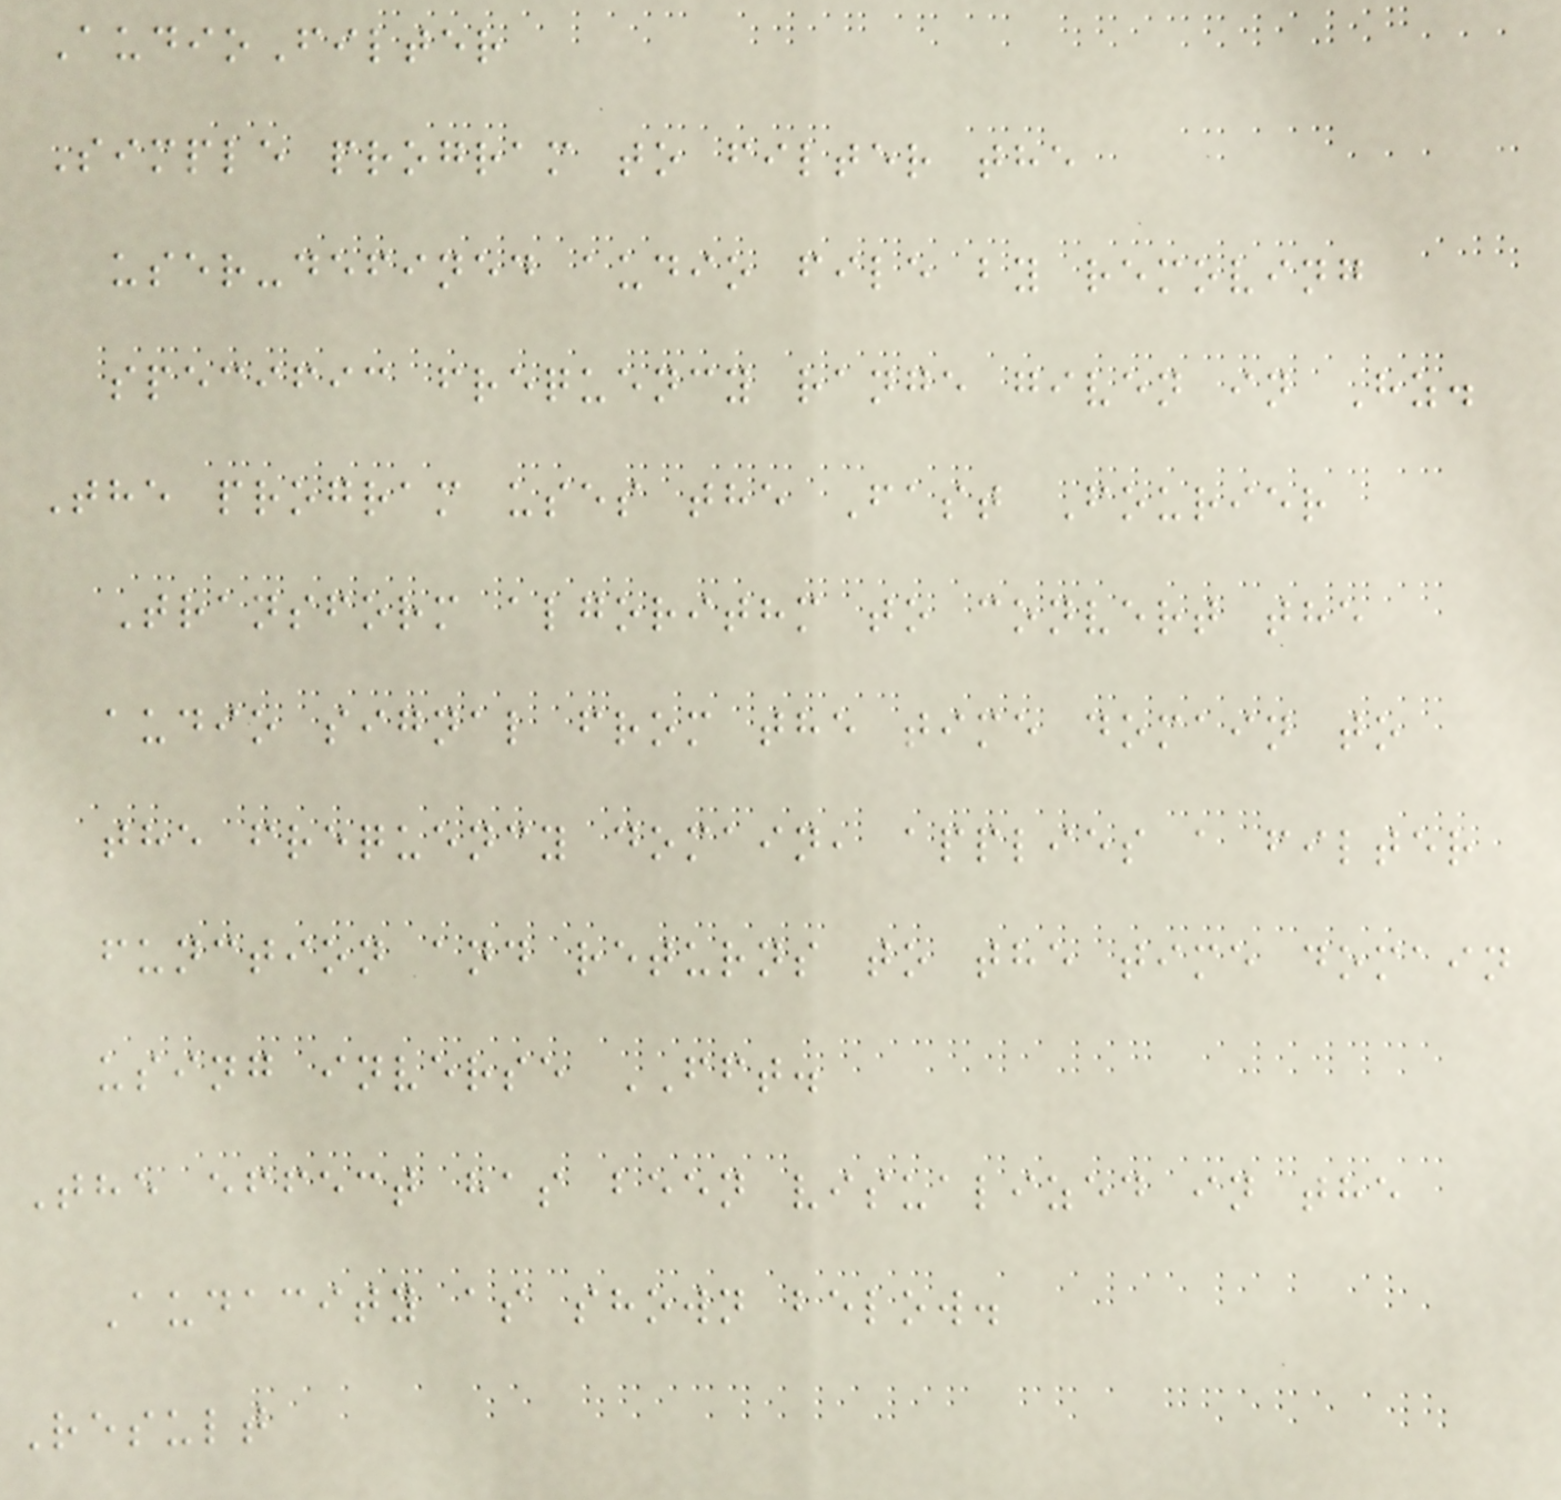AudioFilter
Simple program to filter the
user-defined audio file by removing
specific frequency range given in Hz.
The program uses the Fast Fourier
Transform algorithm to convert the
audio signal from the time domain to
the frequency domain, applies a filter
function and returns to the time domain
using inverse FFT.
The effect has been visualized in the
Audacity as shown below.
Result
